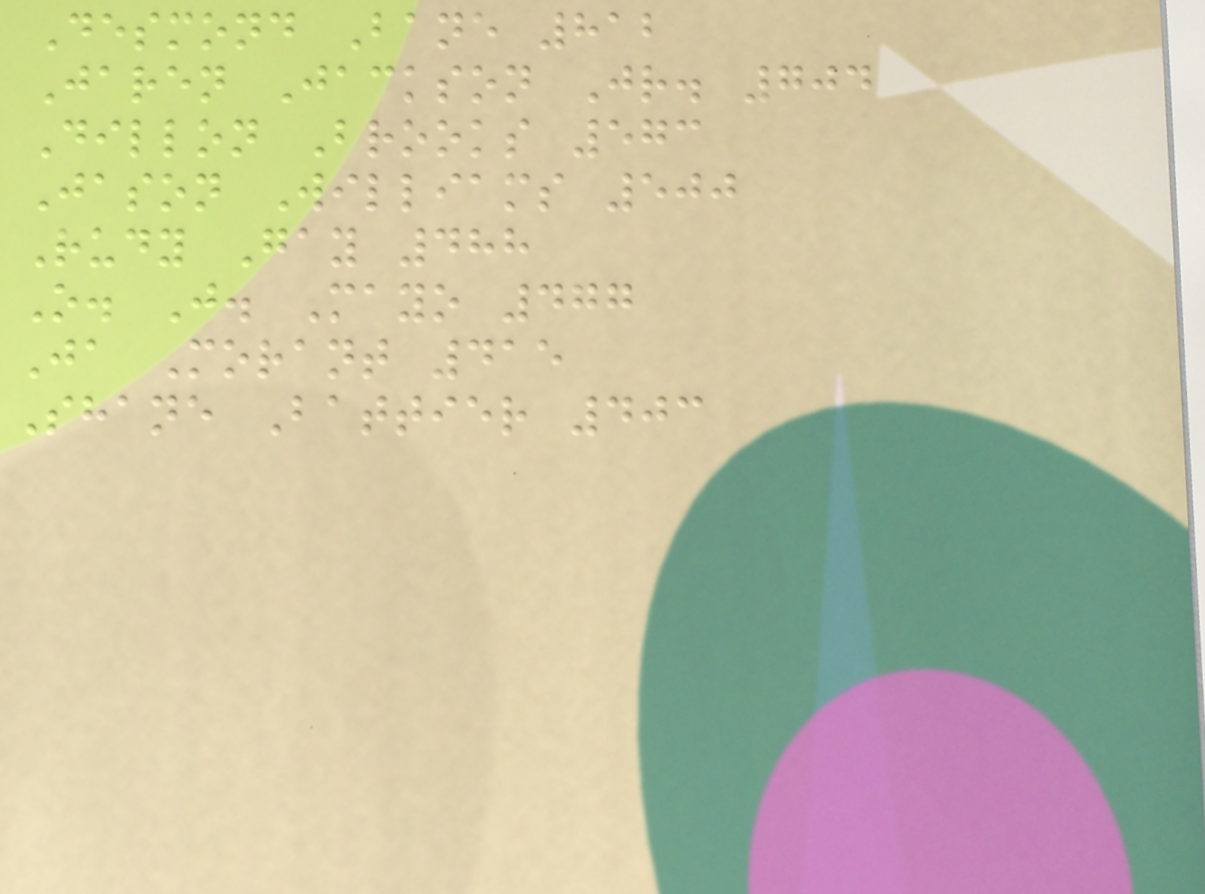Desmond Bane 812
Jaren Jackson Jr. 704
Dillon Brooks 573
Jason Williams 500
Rudy Gay 488
O. J. Mayo 477
Ja Morant 415
Shane Battier 403
